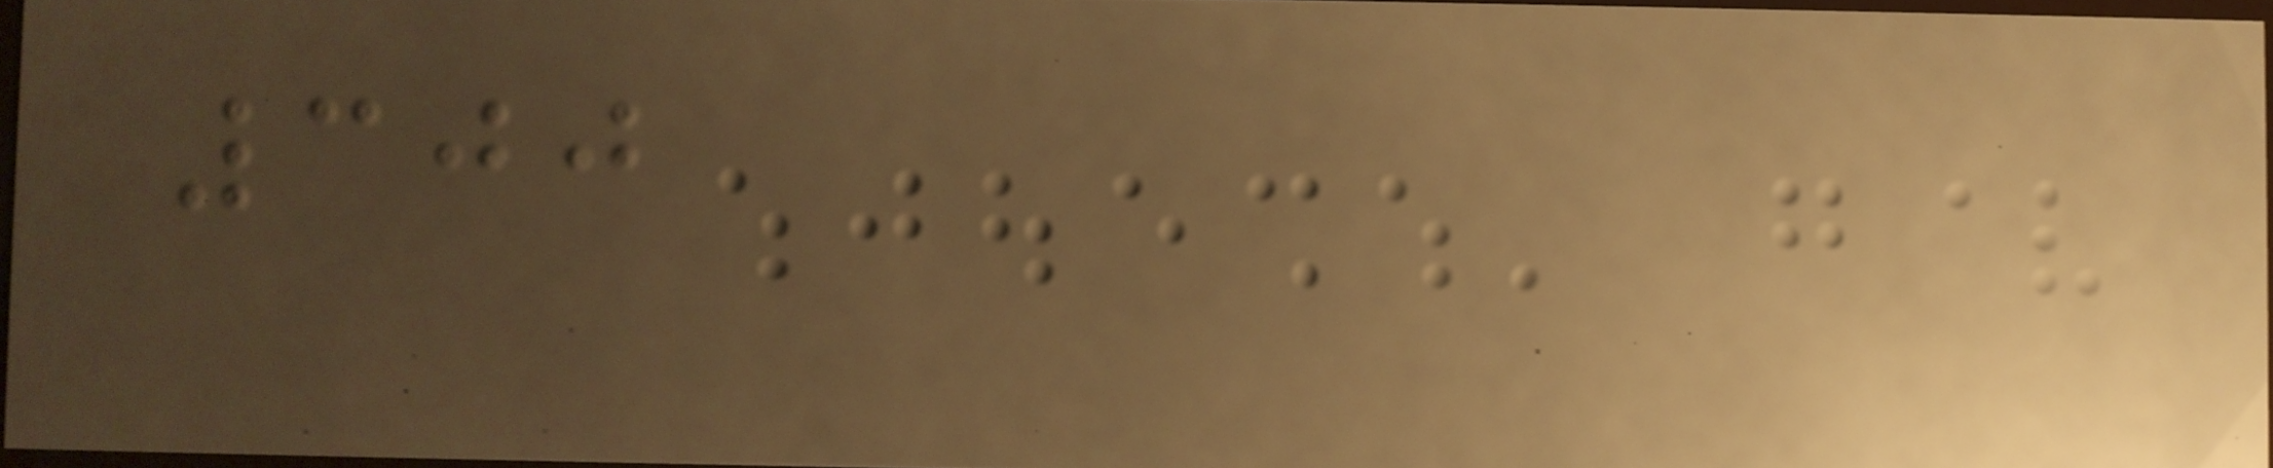300
